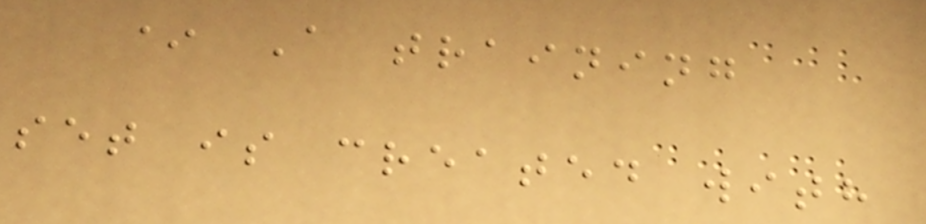* A training
set is created with
